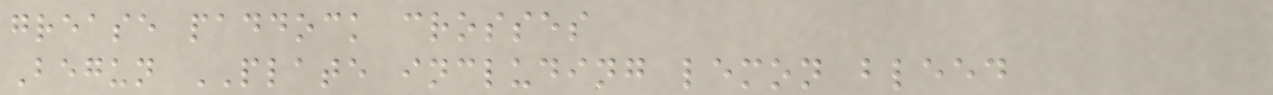grease paddock crosses
Begun PLATE including lemon bleed
